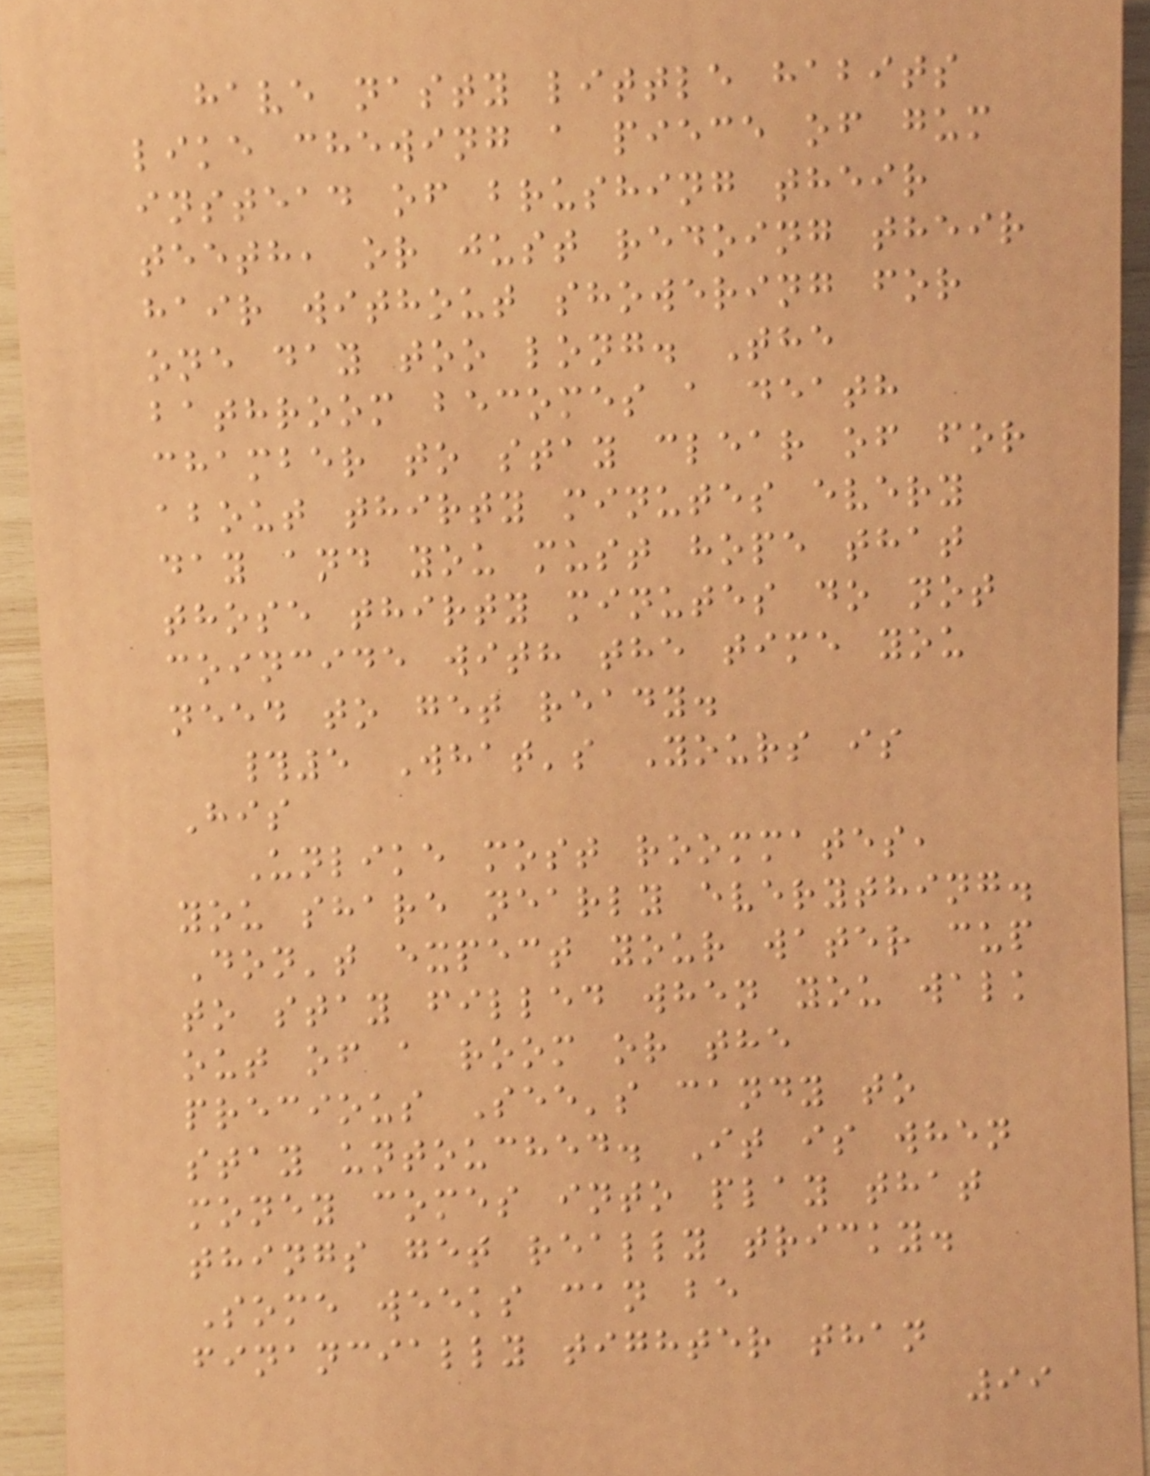have nasty little habits
like chewing a piece of gum
instead of brushing their
teeth, or just redoing their
hair without showering for
one day too long. The
bathroom becomes a death
chamber to stay clear of for
about thirty minutes every
day and you must hope that
those thirty minutes do not
coincide with the time you
need to get ready.
#5 What's Yours is
His
Unlike most roommates,
you share nearly everything.
Don't expect your water cup
to stay filled when you walk
out of a room or the
precious See's candy to
stay untouched. It is when
money comes into play that
things get really tricky.
Some weeks can be
financially tighter than
99
